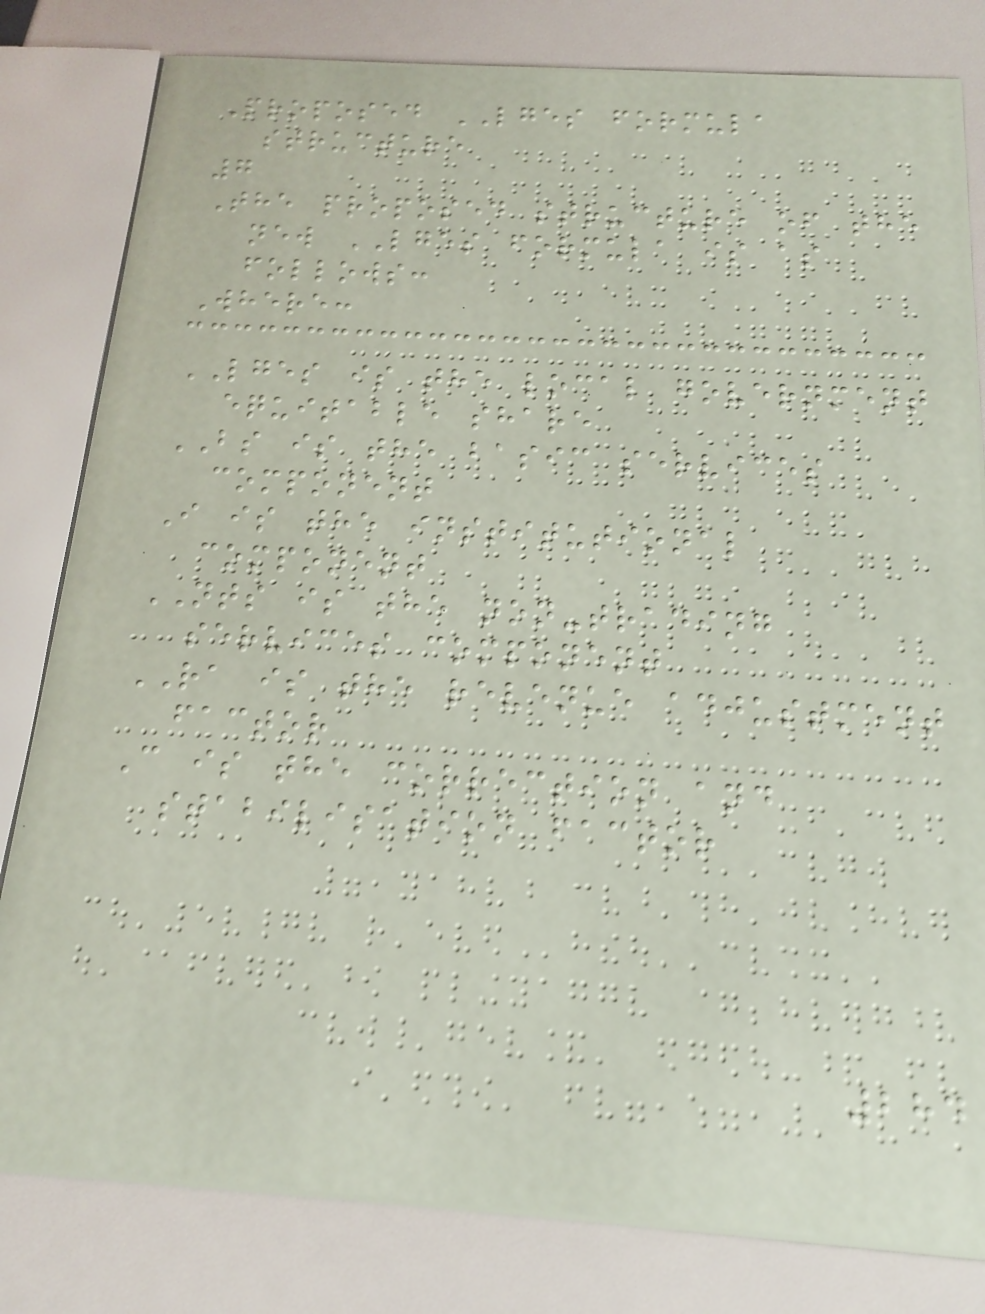Proposed LGES formula
structure
7
The proposed structure of the
new LGES formula is as
follows:
Where:
LGES is the local government
equitable share
BS is the basic services
component
I is the institutional
component
NTS is the non-trading
services component
RA is the revenue adjustment
factor
C is the correction and
stabilisation factor
284
